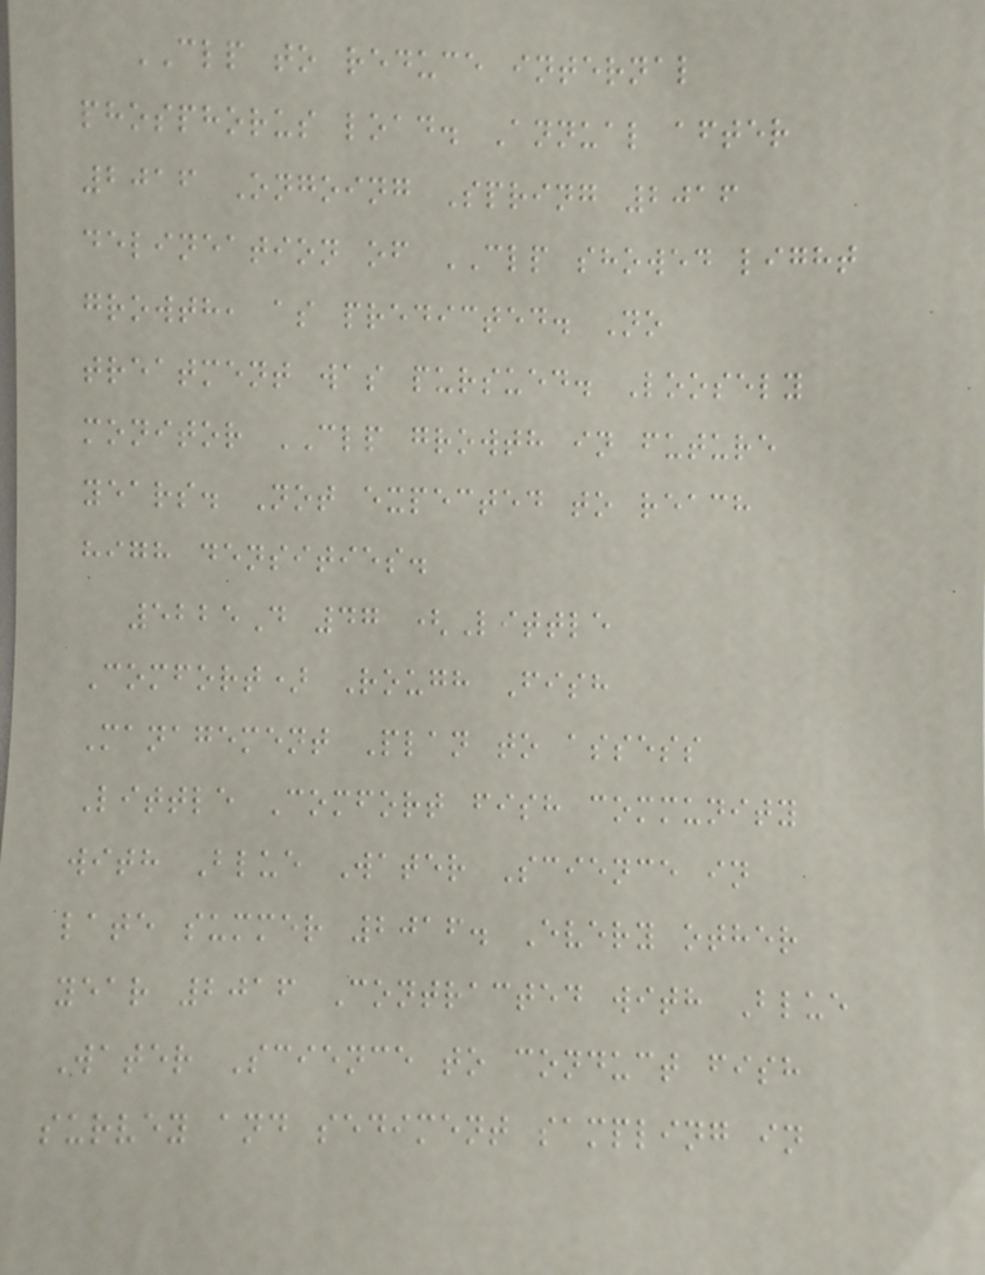CLP to reduce internal
phosphorus load. Annual after
2016 Ongoing Spring 2016
delineation of CLP showed light
growth, as predicted. No
treatment was pursued. Loosely
monitor CLP growth in future
years. Not expected to reach
high densities.
5225D 47 (Little
Comfort) Rough Fish
Management Plan to assess
Little Comfort fish community
with Blue Water Science in
late summer 2016. Every other
year 2016 Contracted with Blue
Water Science to conduct fish
survey and sediment sampling in
